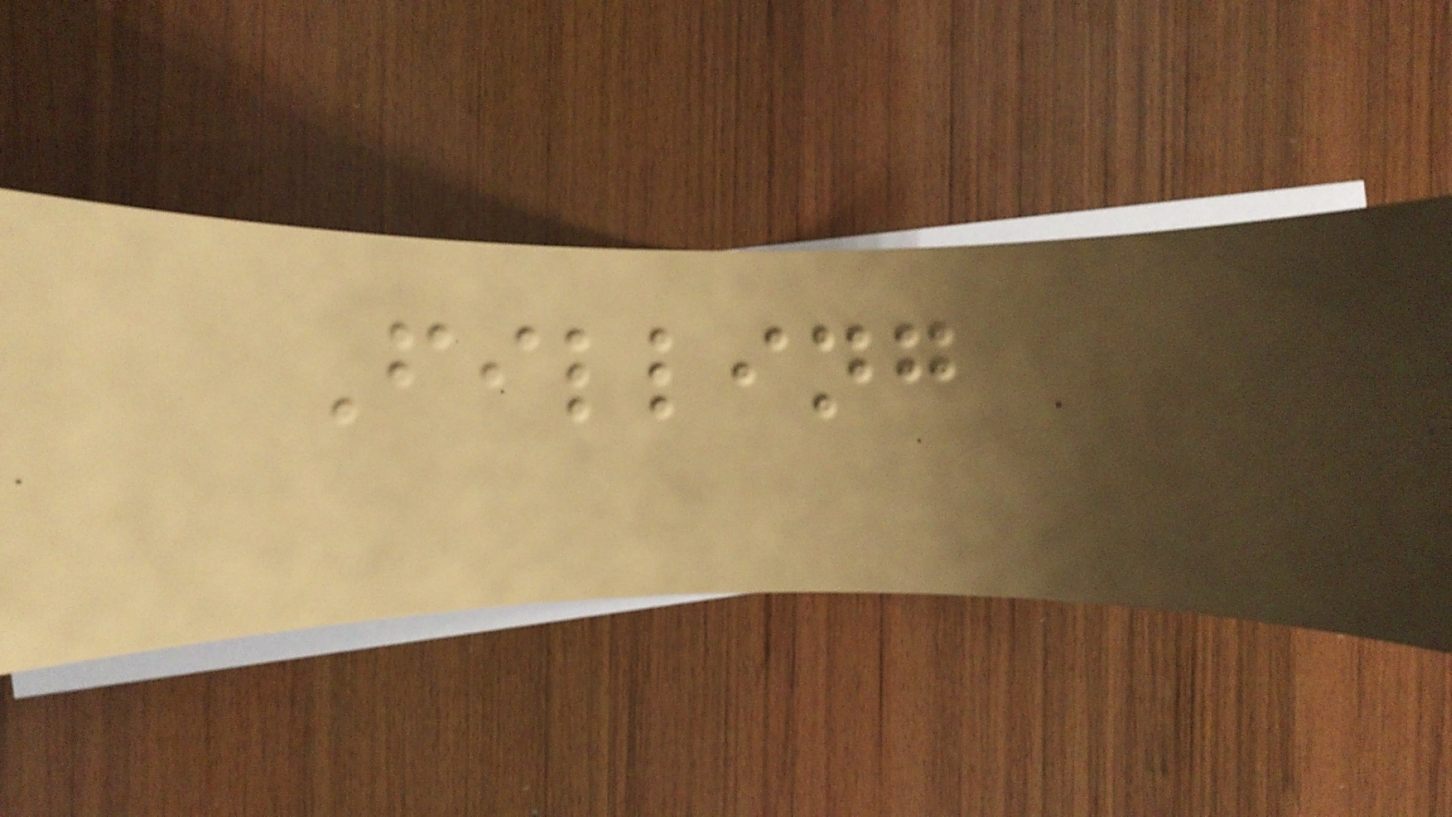Filling
